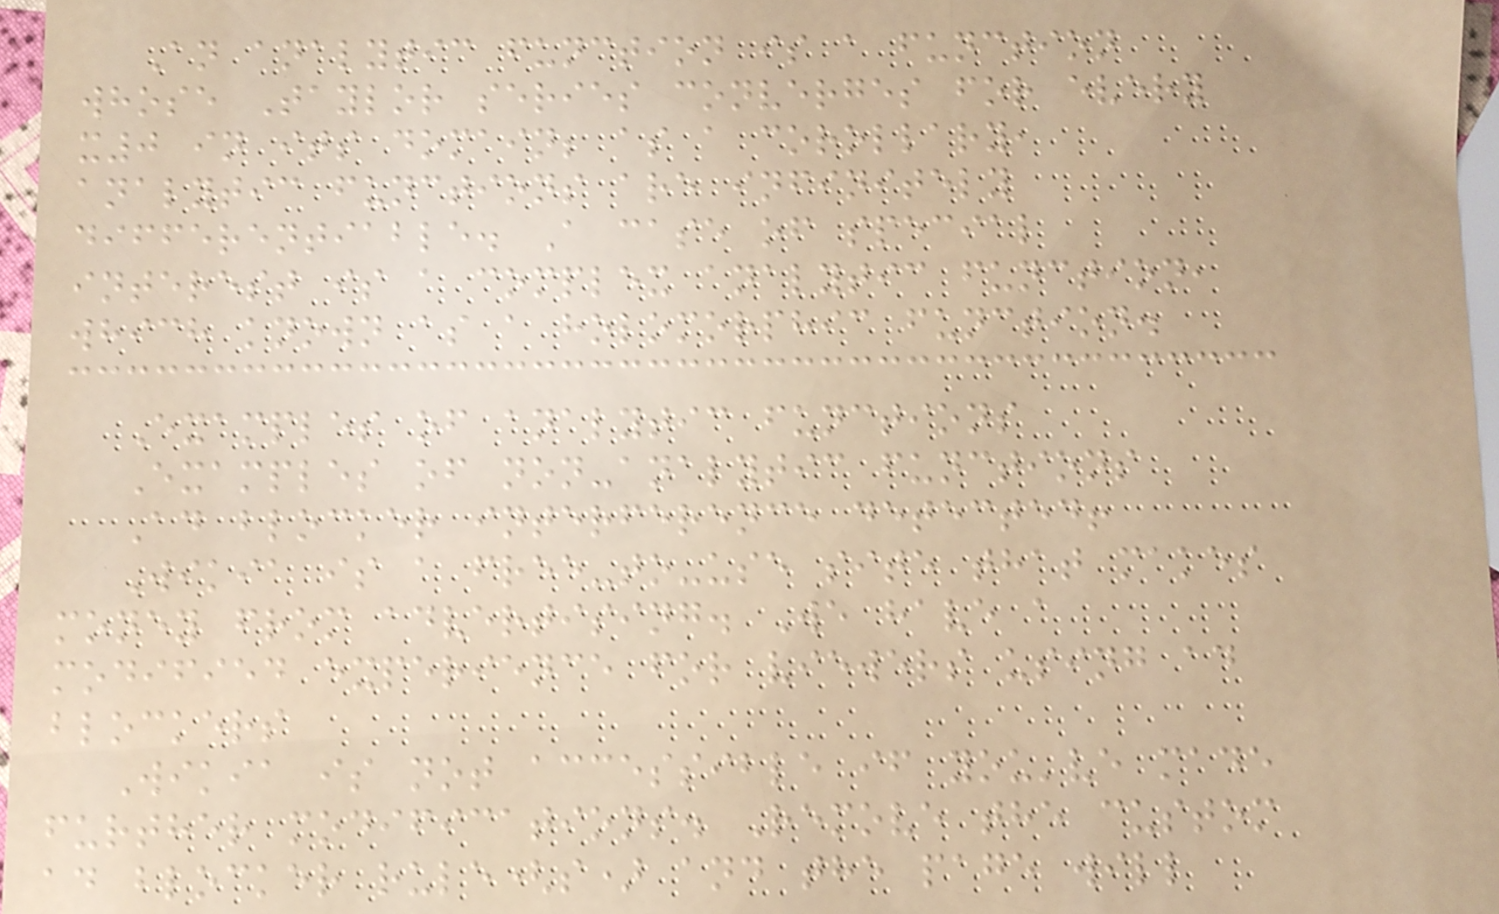An analytic function is a function
whose Taylor series converges for every
x0 in its domain; as a corollary,
analytic functions are infinitely
differentiable. A case of special
interest is a complex analytic function,
which known as a holomorphic function.
Examples of analytic functions
Examples of non-analytic functions
Ad blocker interference detected!
Wikia is a free-to-use site that makes
money from advertising. We have a
modified experience for viewers using ad
blockers
Wikia is not accessible if you've made
further modifications. Remove the custom
ad blocker rule(s) and the page will
